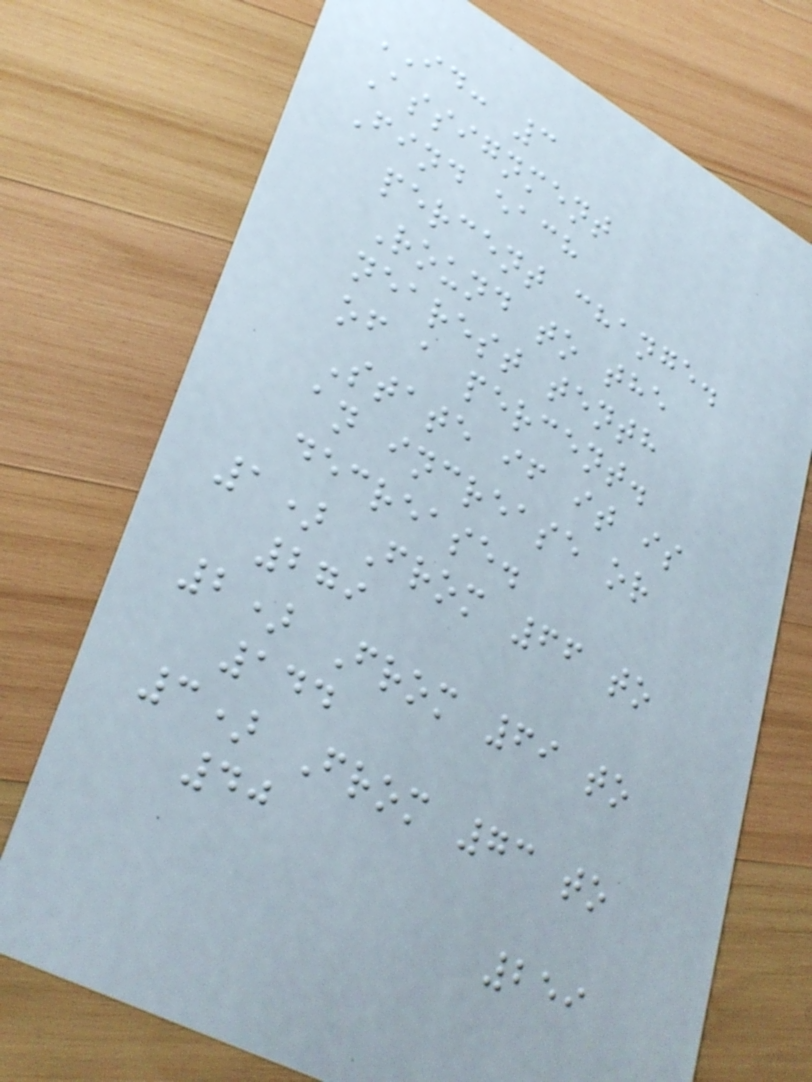ID: 3
Assignment
Find each
percent change.
Round to the
nearest tenth
of a percent.
State if it is
an increase or
decrease.
1) From 66 to
279
2) From 69 to
144
3) From 73 to
40
259
